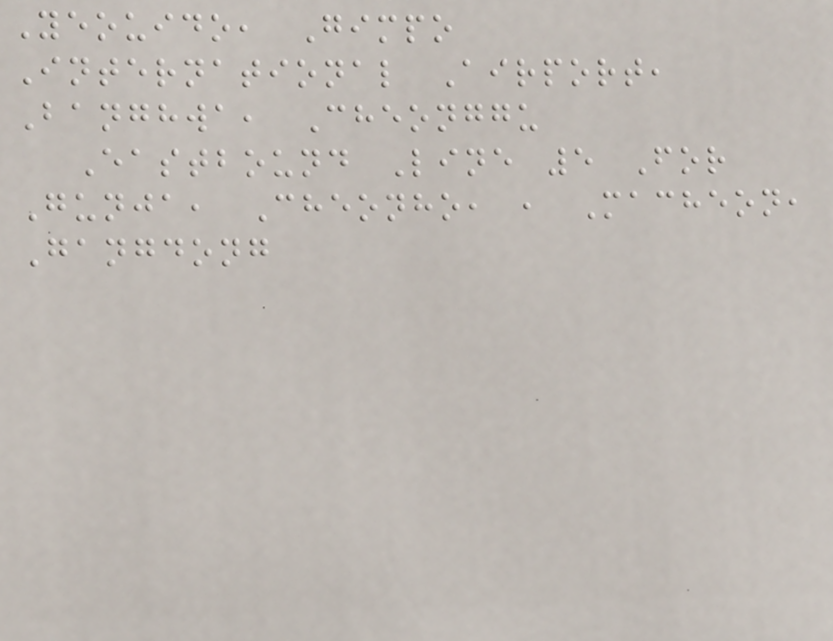Yeouido, Gimpo
International Airport,
Banghwa, Cheonggu
Eastbound Line 5 For
Gunja, Cheonho, , Macheon,
Gangdong
